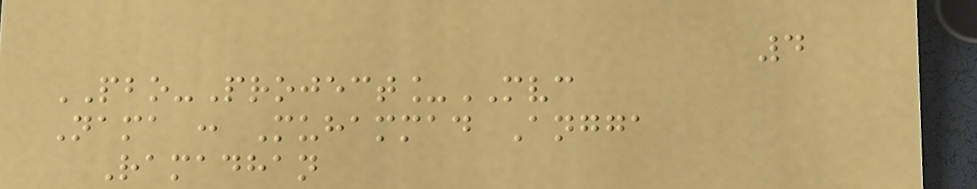4
PBO-Project_MVC
Nama : Muhammad Angga
Ramadhan
